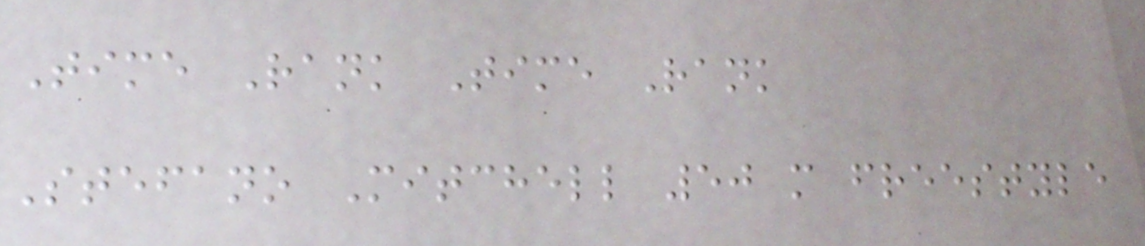Time Rank Time Rank
Stefano Mitchell 50 m freestyle
